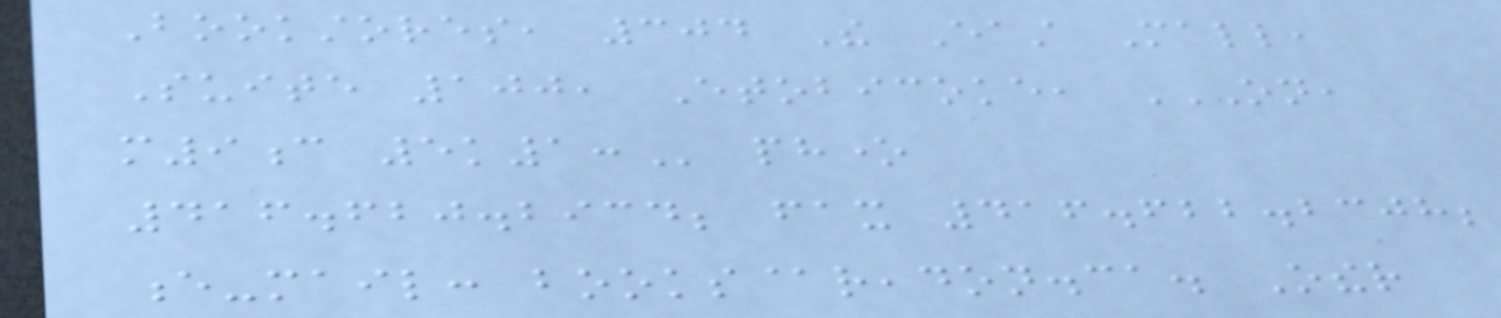Bookstores, 304 The East Mall,
Suite 100, Etobicoke, ON,
M9C 5K1: phone
416.620.2934; fax 416.622.2308;
e-mail: books@readon.ca. Other
